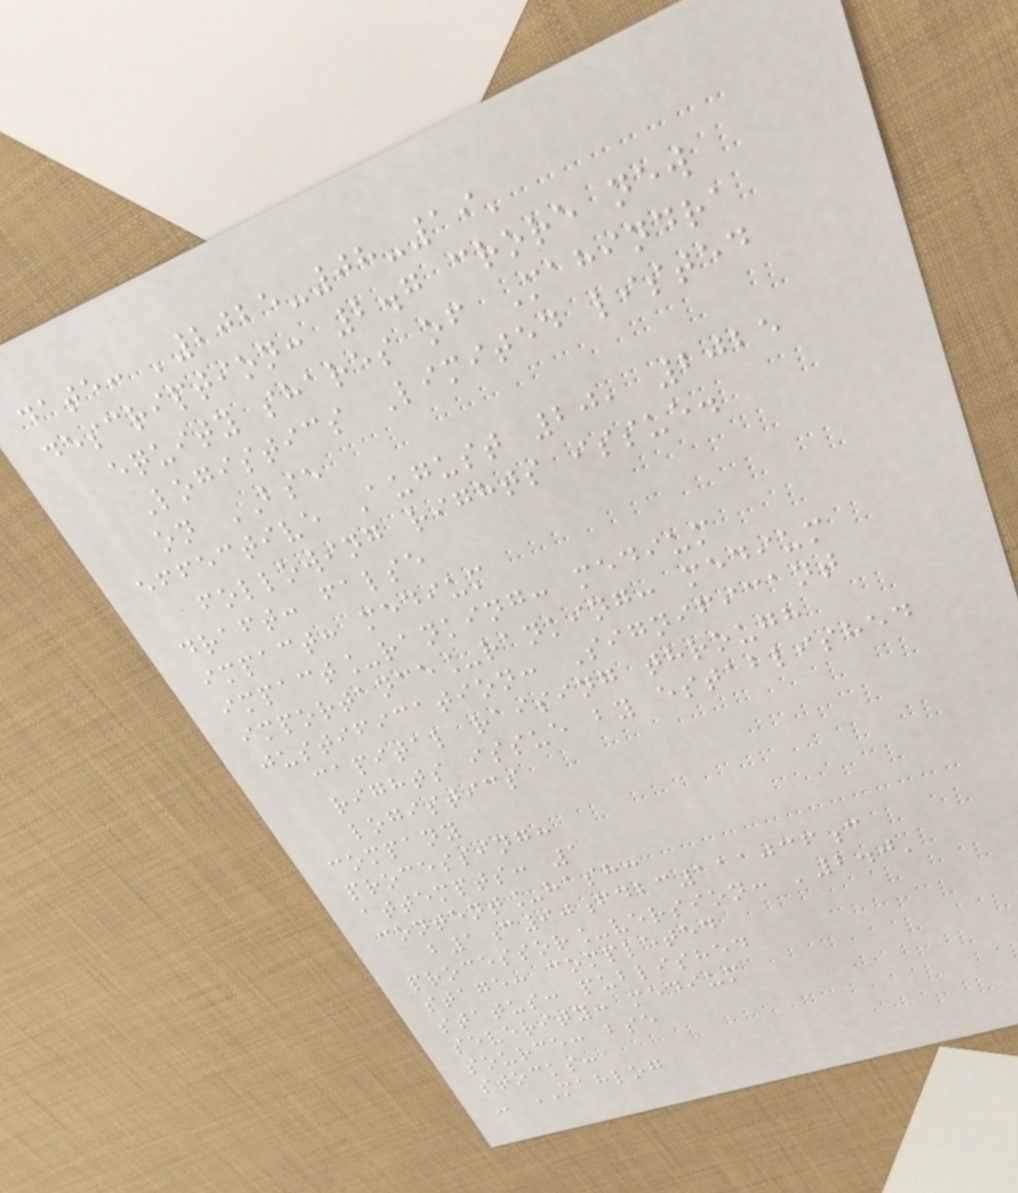date: '2025-08-19'
description: 2.7 crore new
equity shares of Mahindra
Logistics Limited listed
on BSE
effective August 20, 2025
following rights issue.
draft: false
impact: medium
impact_ranking: medium
importance_ranking: medium
justification: Significant
capital raising through
rights issue by established
logistics
company
processing:
attempts: 1
content_hash:
b1c90fdbc111036c
processor_version: '2.0'
stage: completed
status: published
severity: medium
source: bse
stocks:
- MAHLOG
